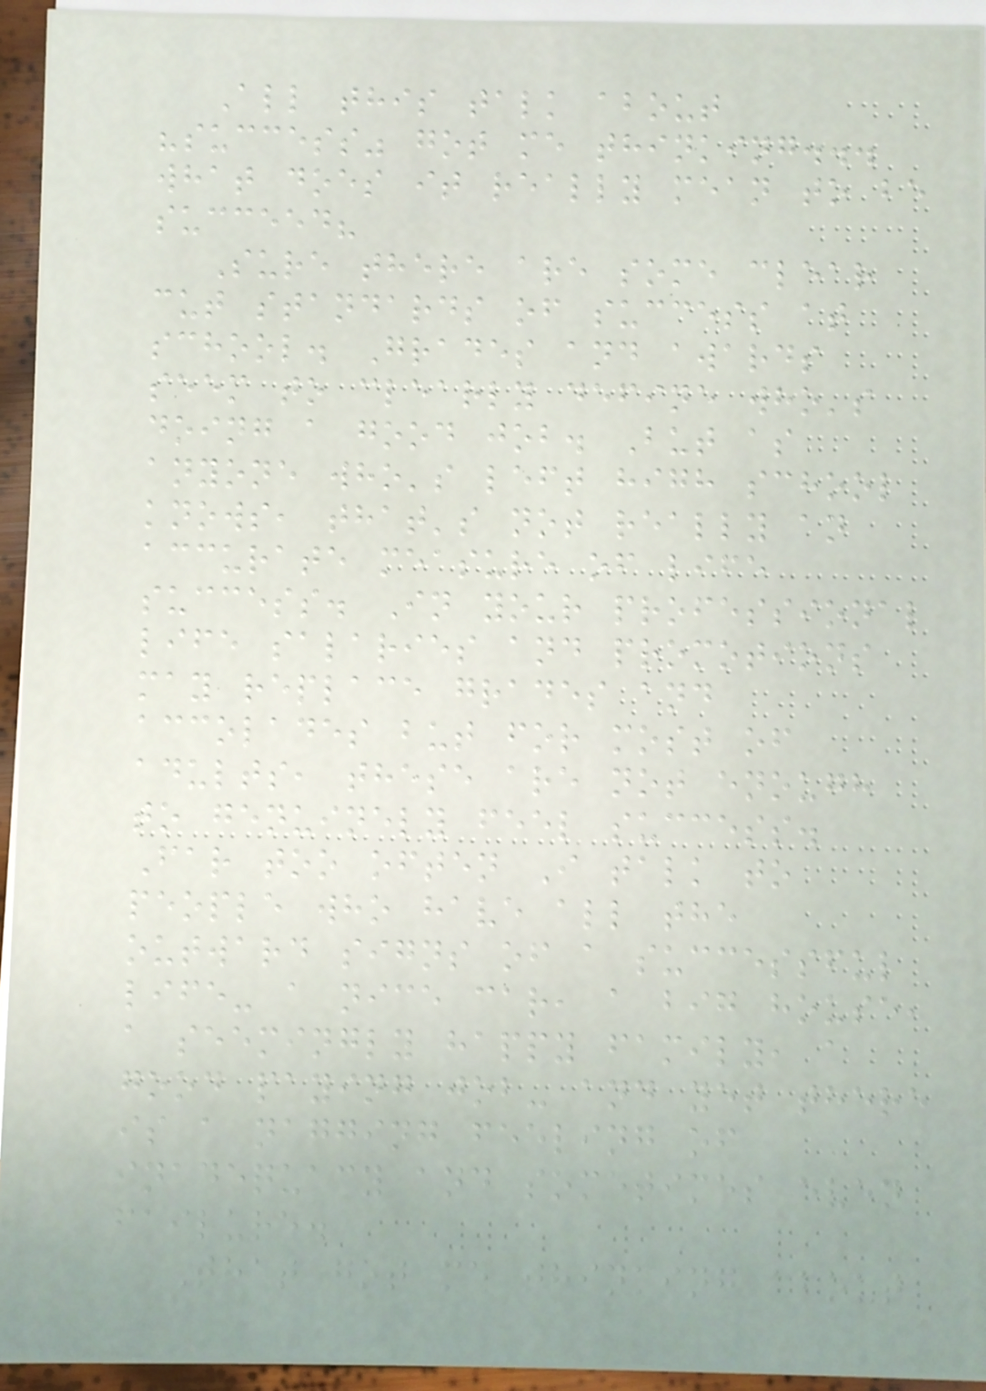All this talk about
"success" got me thinking...
what does it really mean to be
succeed?
Sure there are some clear
cut standards of success at
school. Grades and awards
seem to clearly define who's
doing a good job. But as
anyone who's left high school
knows, that's not really an
accurate measure of life
success. In your professional
life salaries and promotions
may replace grades and
accolades but for most of
adults, these are not enough
to genuinely feel success.
Far too often I talk to
people who have all the
outward signs of a successful
life- a nice car, a big house,
a seemingly happy family, a
good paying job- and yet there
is a nagging feeling of
inadequacy and sometimes even
failure.
That got me thinking about
